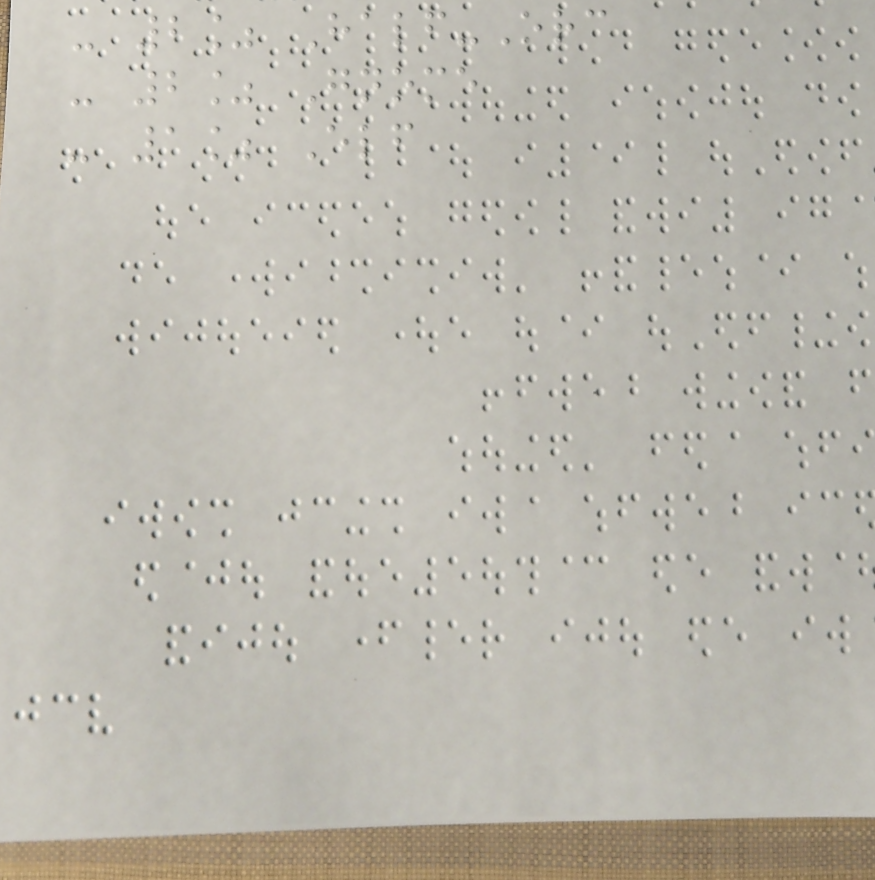- 2% Half-Orc
- 2% Gnome
- 1% Elf
